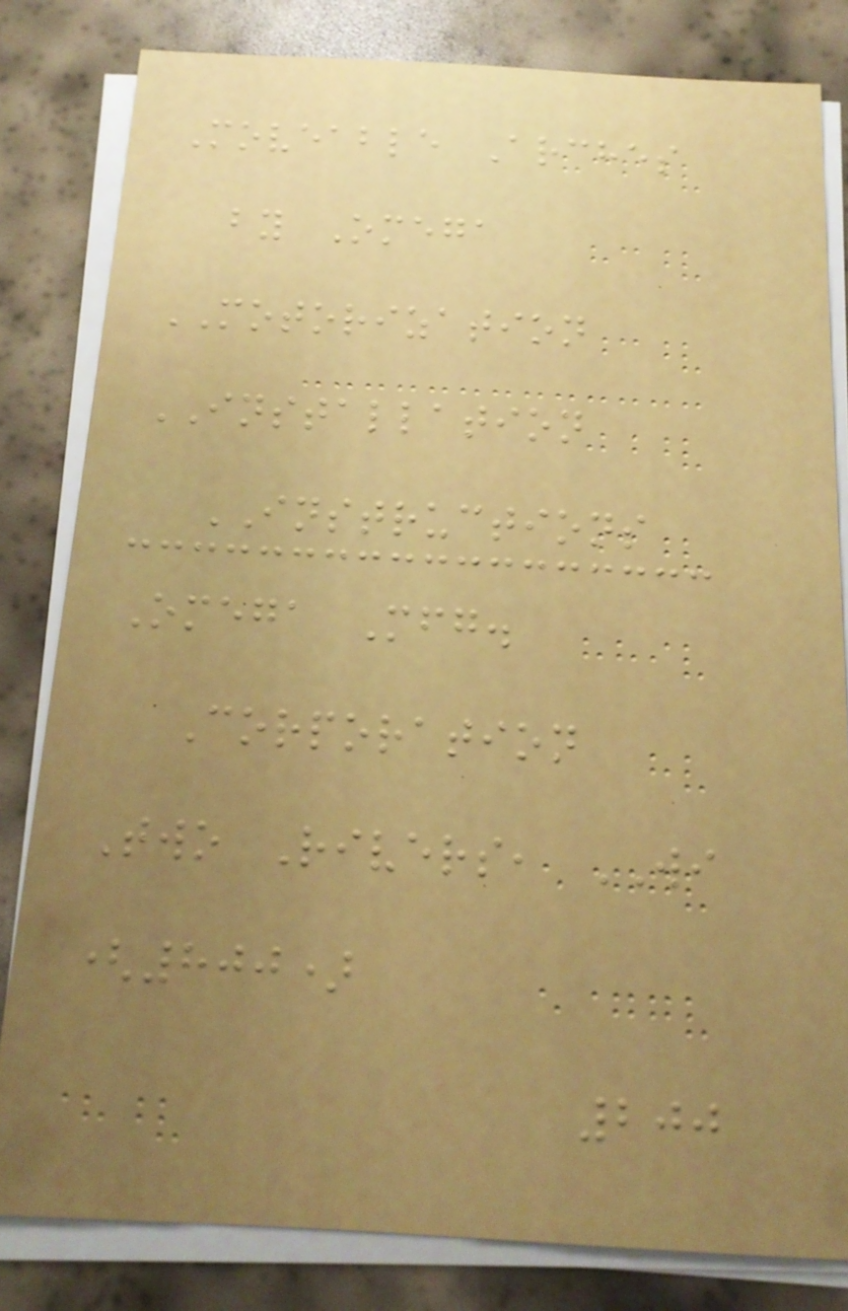Moveable Arches
by Omega
MOTORIZATION
INSTALLATION
INSTRUCTIONS
Omega Mfg.
Corporation
Two Rivers, WI
(800)
200
